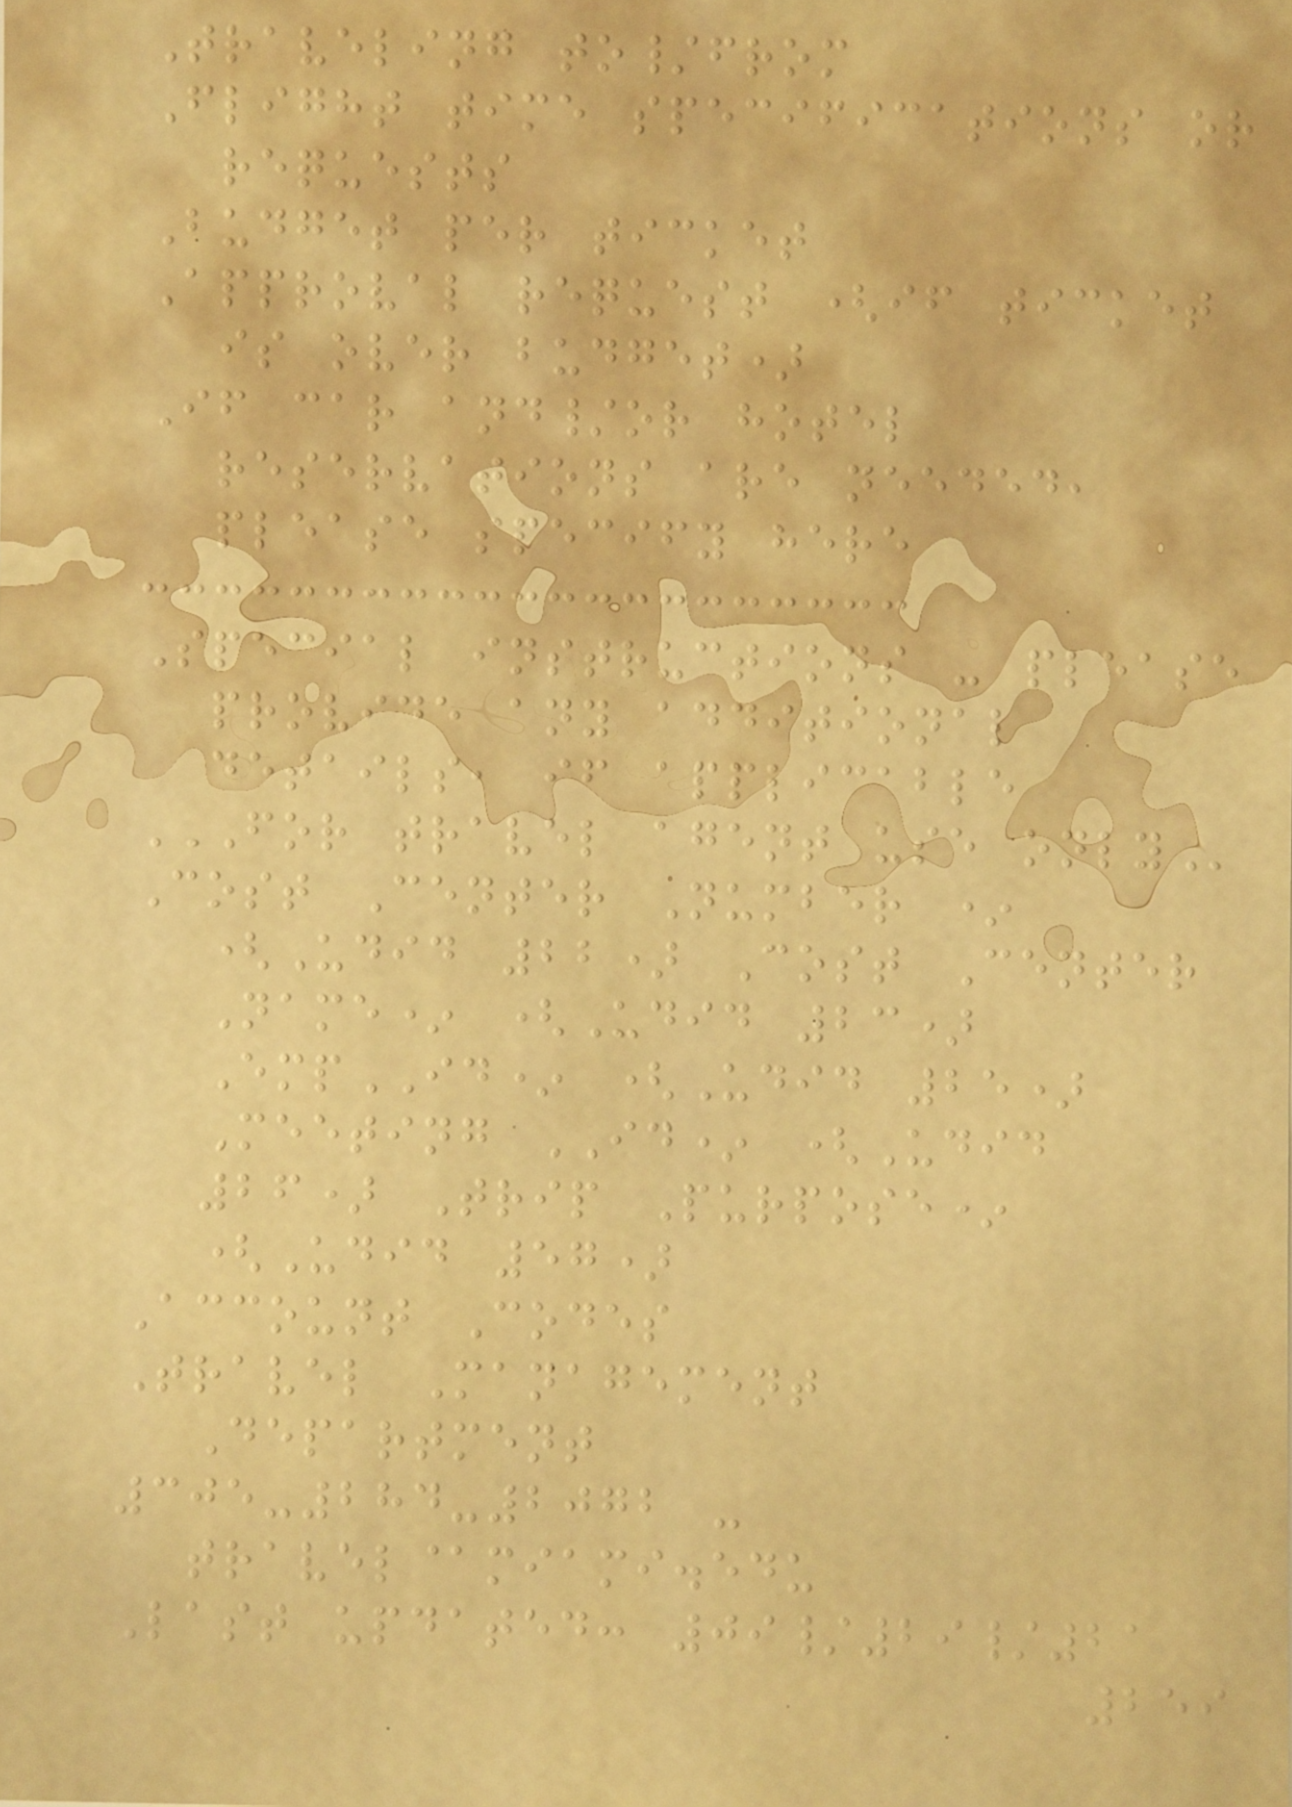Traveling to/from
Flight time specifications or
requests
Budget per ticket
Approval request (if ticket
is over budget)
If car and/or hotel
reservations are needed,
please specify here
Special instructions - please
provide any additional
details, if applicable
FOR TRAVEL AGENT USE ONLY
Cost Center Number *
(Udid 22) Cost Center
Name* (Udid 23)
EmpID* (Udid 25)
Meeting ID* (Udid
26) Trip Purpose*
(Udid 57)
Account Codes
Travel Management
Department
305-284-2072 -
travel@miami.edu
Last updated: 09/29/21
259
